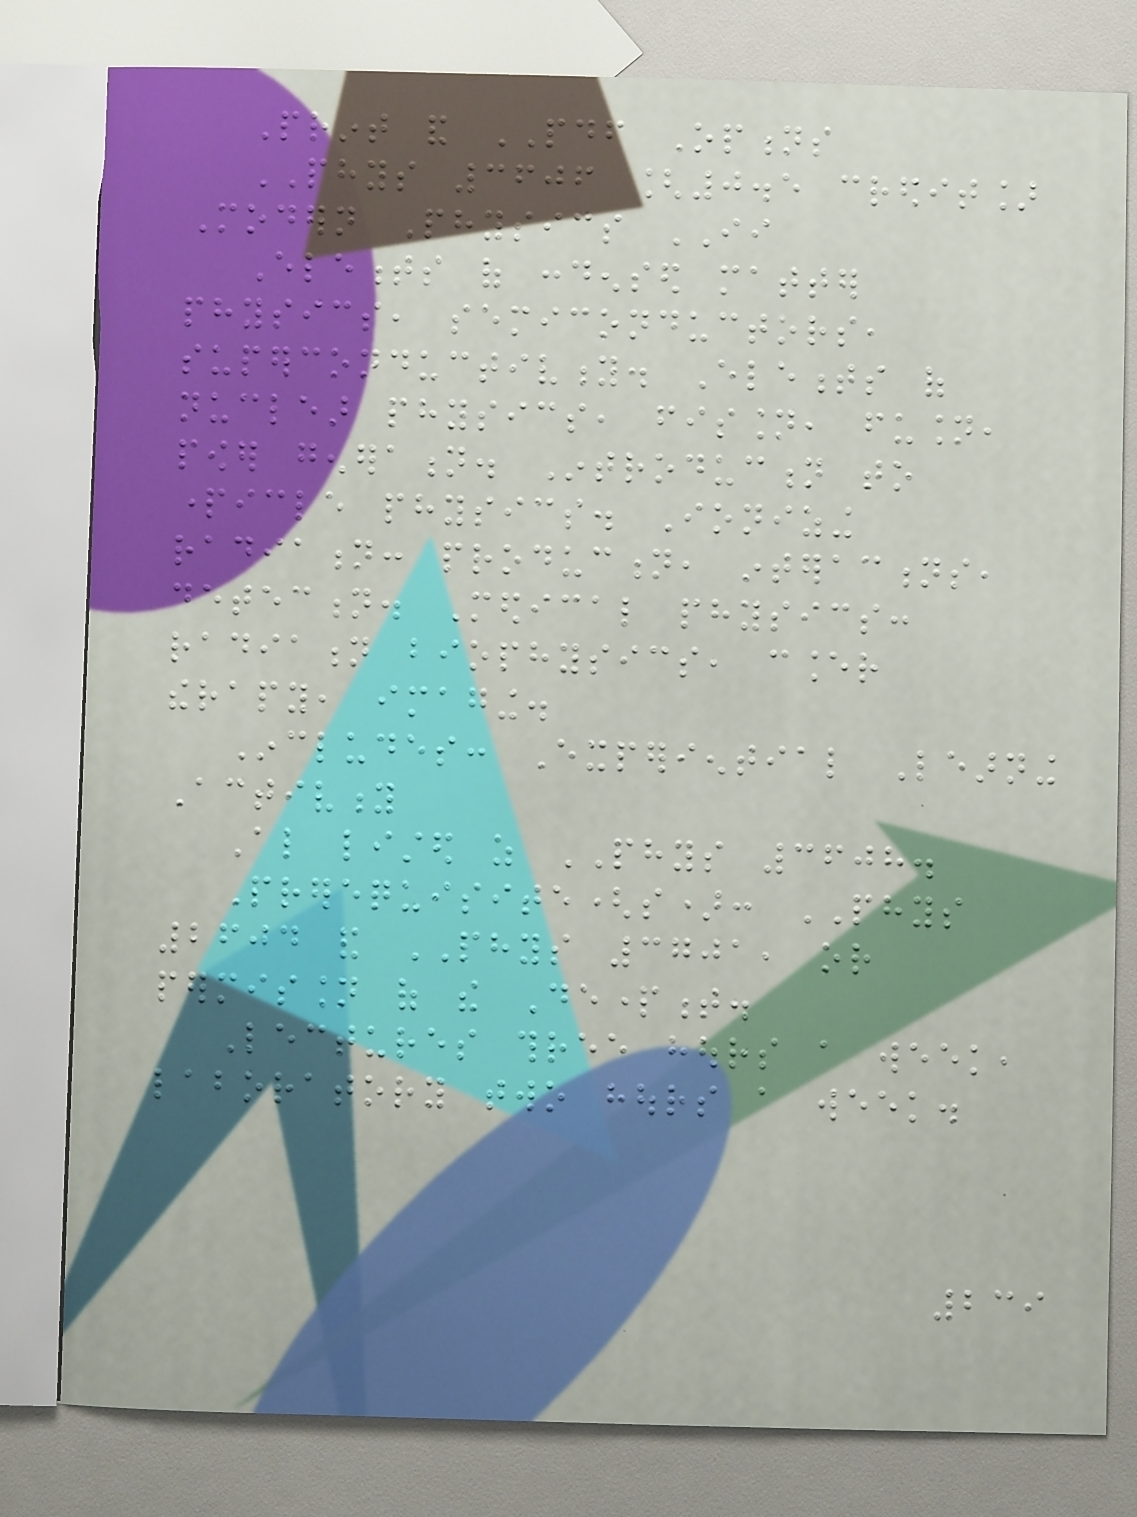Print and PDF Options
PHYS 3606 [0.5 credit]
Modern Physics II
Elements of condensed matter
physics, semiconductors,
superconductivity. Elements of
nuclear physics, fission, fusion,
power generation. Introduction to
particle physics. Ionizing
radiation: production, interactions,
detection. Medical physics:
radiation biophysics, cancer
therapy, imaging.
Includes: Experiential Learning
Activity
Also listed as PHYS 3608.
Prerequisite(s): PHYS
2604 and PHYS 3701, or
permission of the Department.
Lectures three hours a week,
laboratory two hours a week.
239
